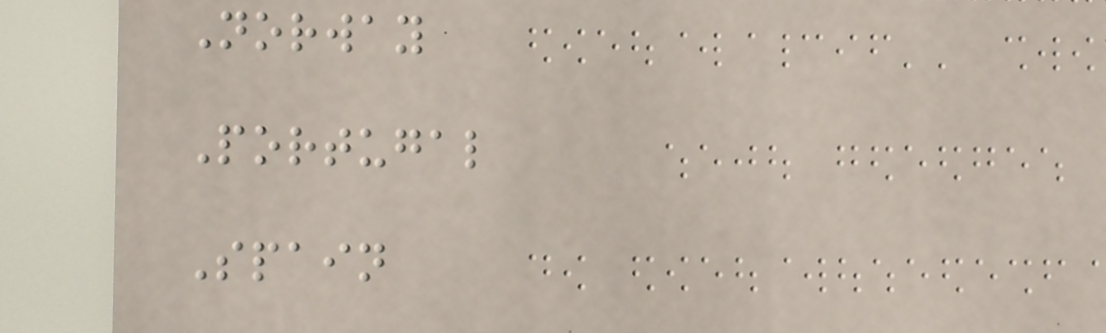Norway
Portugal
Spain
